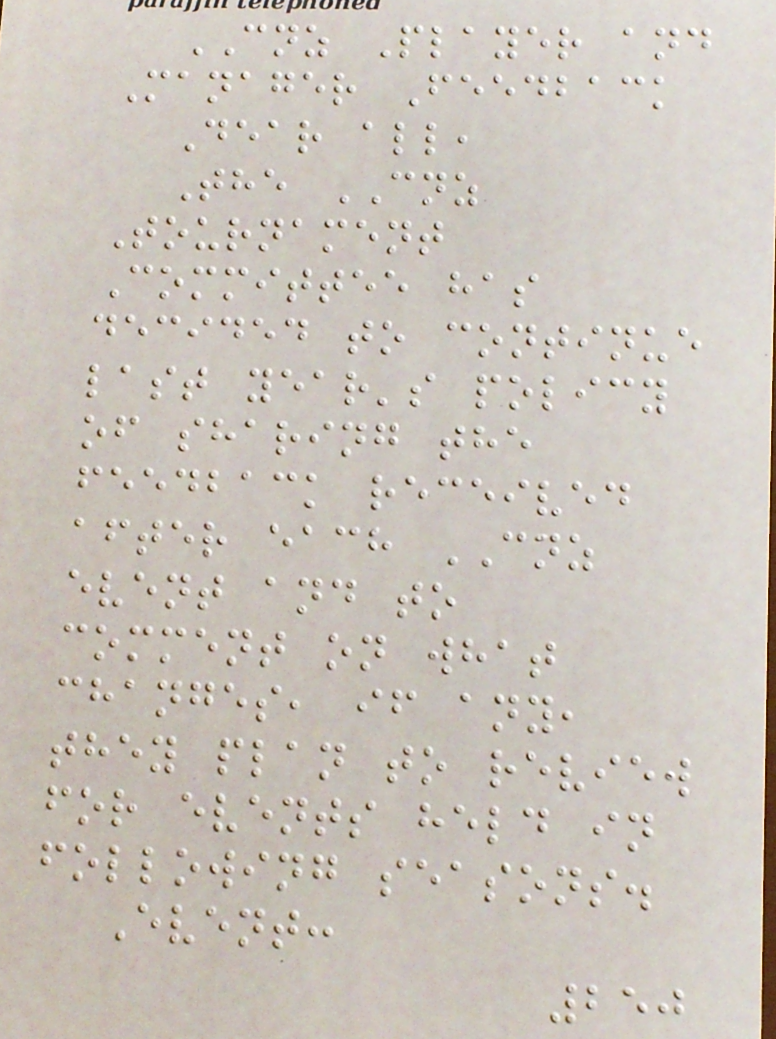CNZ Player and
Manager Feedback
Dear all,
The CNZ
Tournament
Committee has
decided to continue
last year's policy
of sharing the
feedback received
after each CNZ
event and to
comment on what
changes, if any,
they plan to review
for events held in
following seasons.
Event:
250
